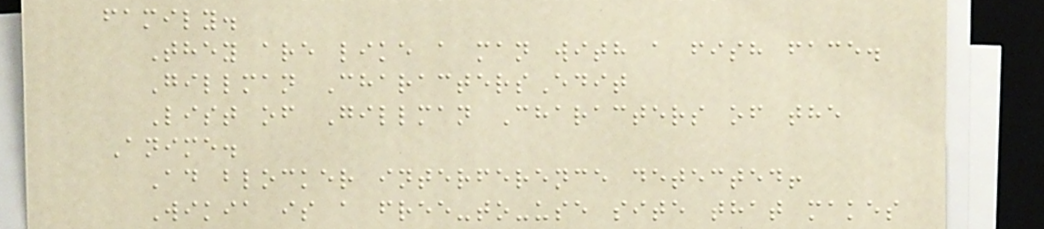family.
They are like a man with a fish face.
Gillman CharactersEdit
List of Gillman Characters of the
Anime.
Ad blocker interference detected!
Wikia is a free-to-use site that makes
